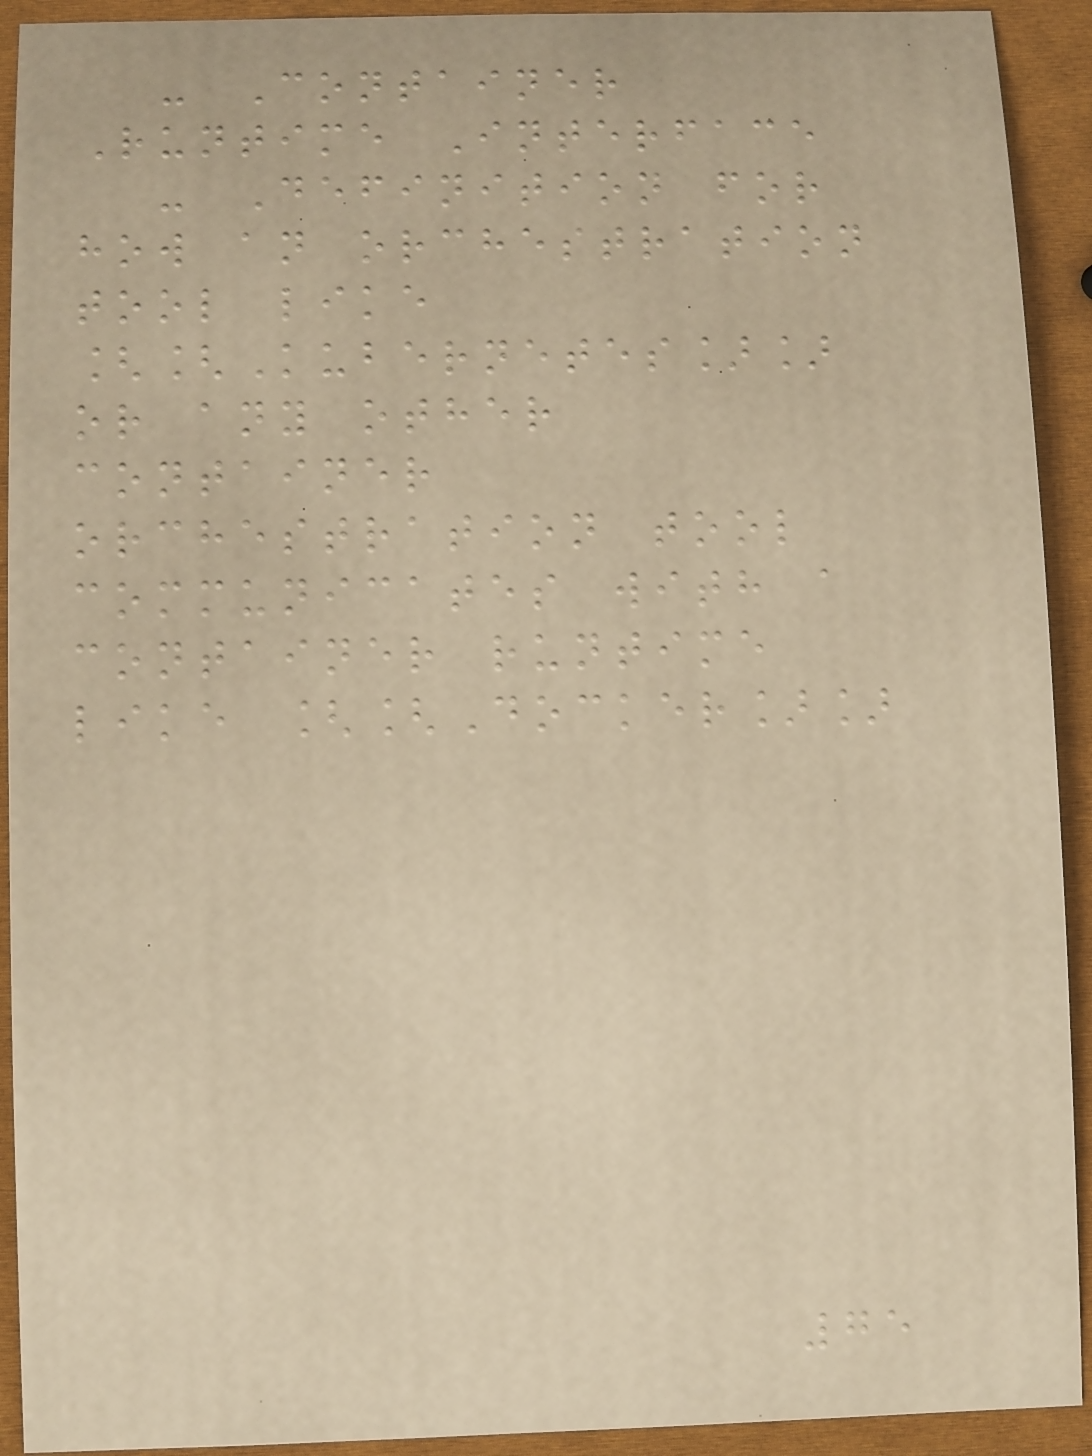- Container
Runtime Interface
- Definition for
how an orchestration
tool like
[[Kubernetes]]
or any other
container
orchestration tool
communicates with a
container runtime
like [[Docker]]
75
